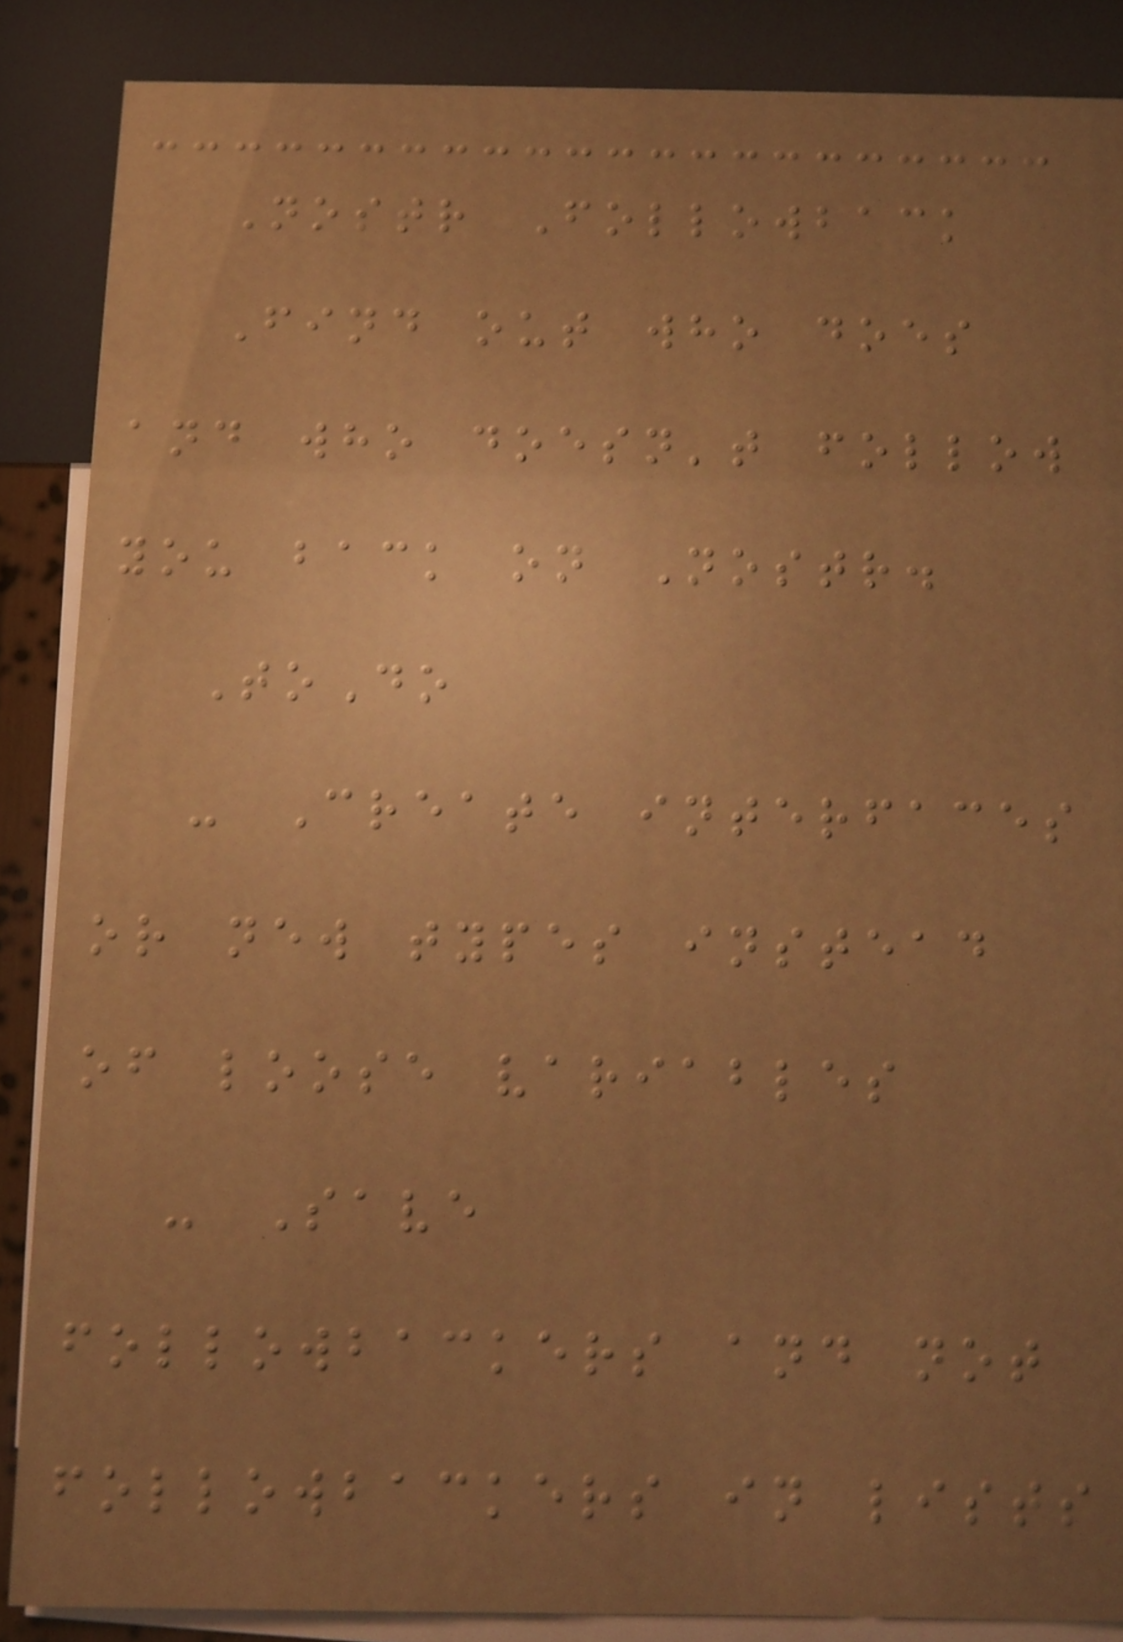Nostr Followback
Find out who does
and who doesn't follow
you back on Nostr.
ToDo
- Create interfaces
or new types instead
of loose variables
- Save
followbackers and not
followbackers in lists
